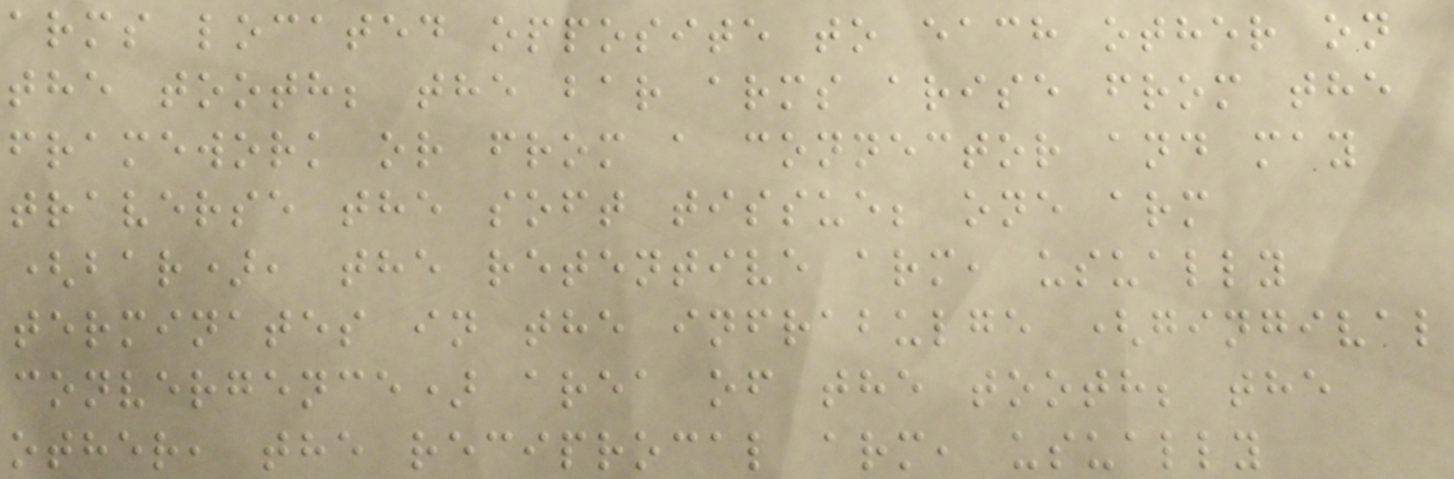arms located opposite to each other on
the tooth; the bar arms arise from the
framework or from a connector and may
traverse the soft tissue; one arm
(bar), the retentive arm, usually
terminates in the infrabulge (gingival
convergence) area of the tooth; the
other, the reciprocal arm, usually
